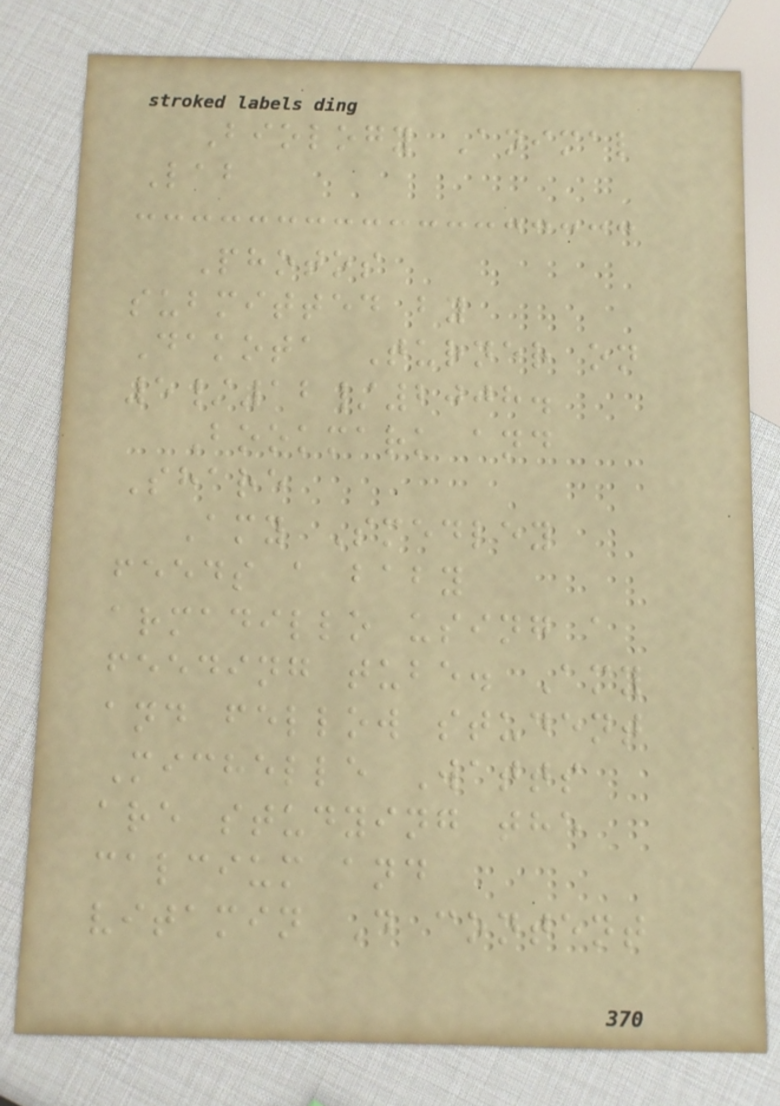Biology Animal
Lab
Photos
submitted by
Dakota Turner on
5/12/2008.
Bookmark and
Share
Amy Smedley
feeds a baby
armadillo using a
feeding tube. Amy
and fellow student
Michelle Watts
are studying the
calcium and
vitamin D content
